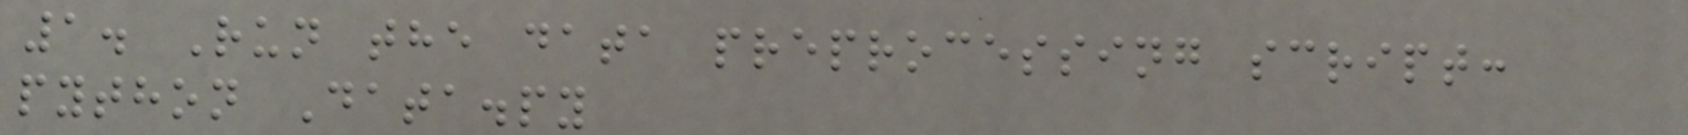1. Run the data preprocessing script:
python Data.py
